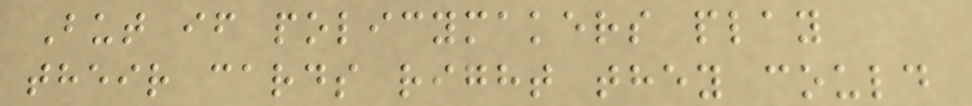But if policymakers play
their cards right they could
